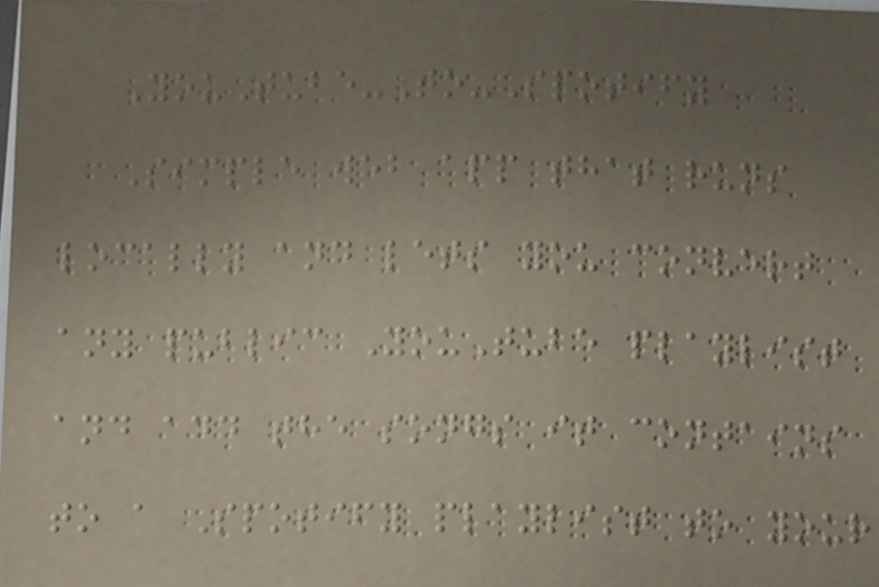YouTube-To-Spotify
Simple web app that runs
locally and lets you convert
any public YouTube playlist
and add the songs it contains
to a Spotify playlist to your
